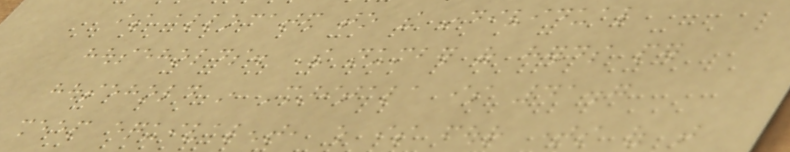is allocated to the individual
households. The number of herds per
household in Sharitala is 41.7
sheep equivalent, which is four times of that
